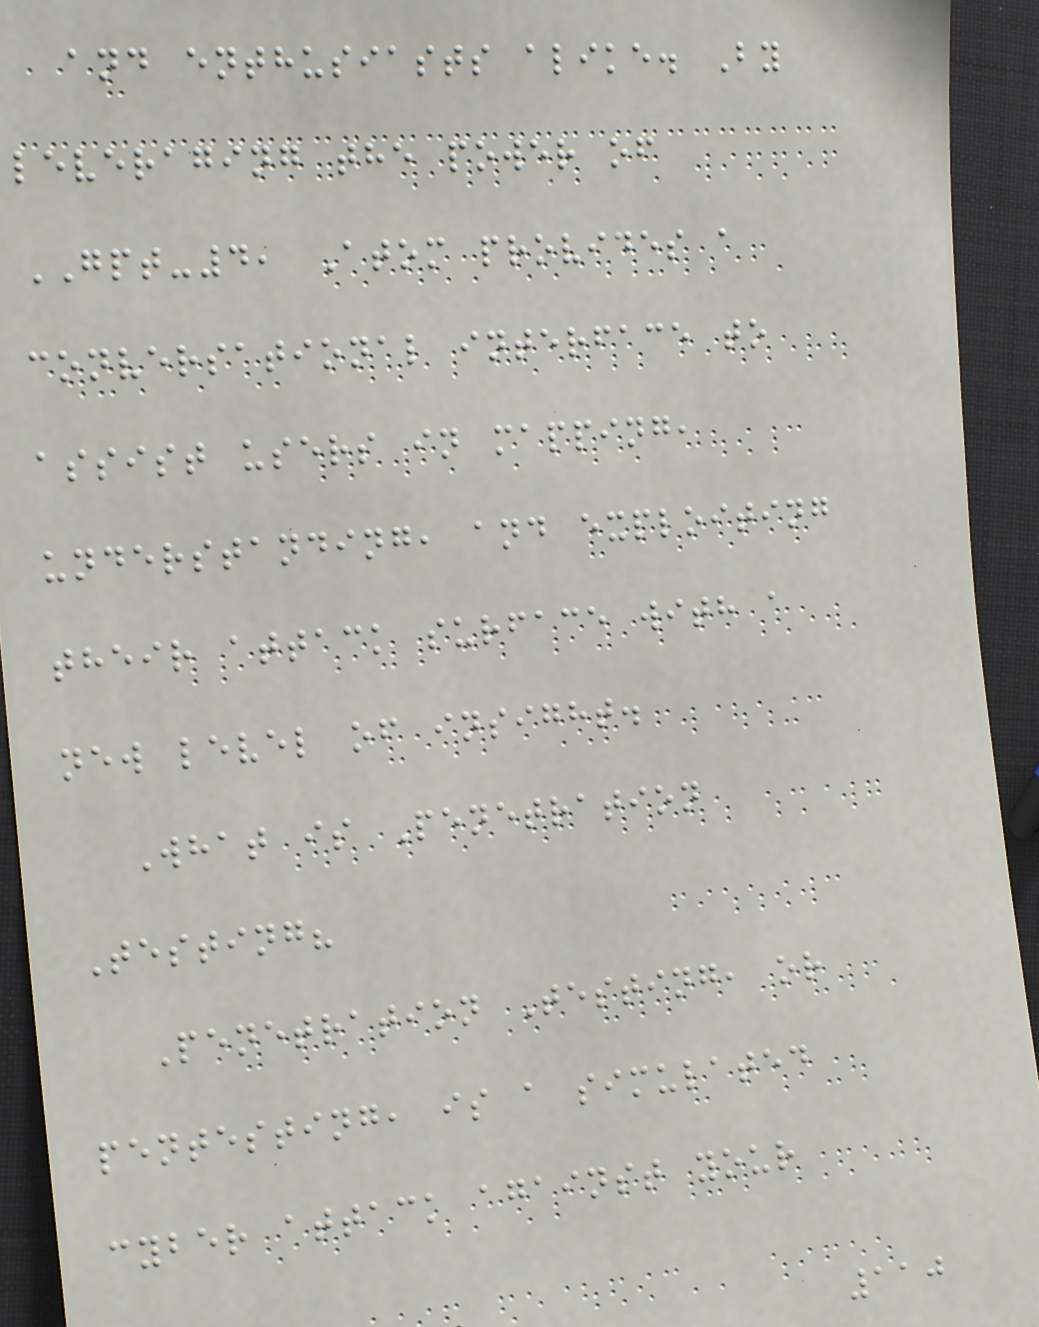and enthusiasts alike. By
leveraging the power of
GPT-4, Atom provides a
conversational interface to
assist users in mapping,
understanding, and exploiting
their attack surface with a
new level of insight.
What is Penetration
Testing?
Penetration Testing, or
pentesting, is a simulated
cyber attack against your
110
